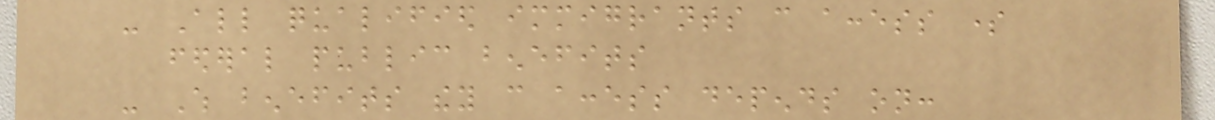- All qualified immigrants can access some
federal public benefits
- Which benefits they can access depends on:
